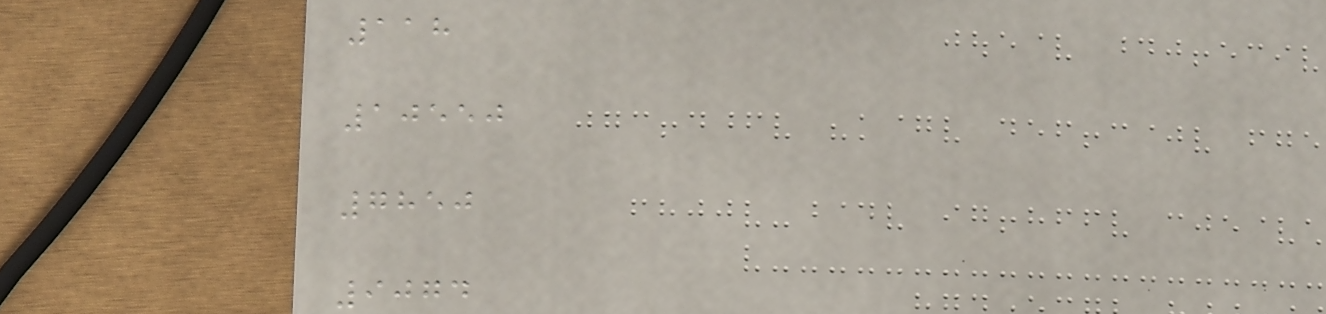118
10550
7850
9074
